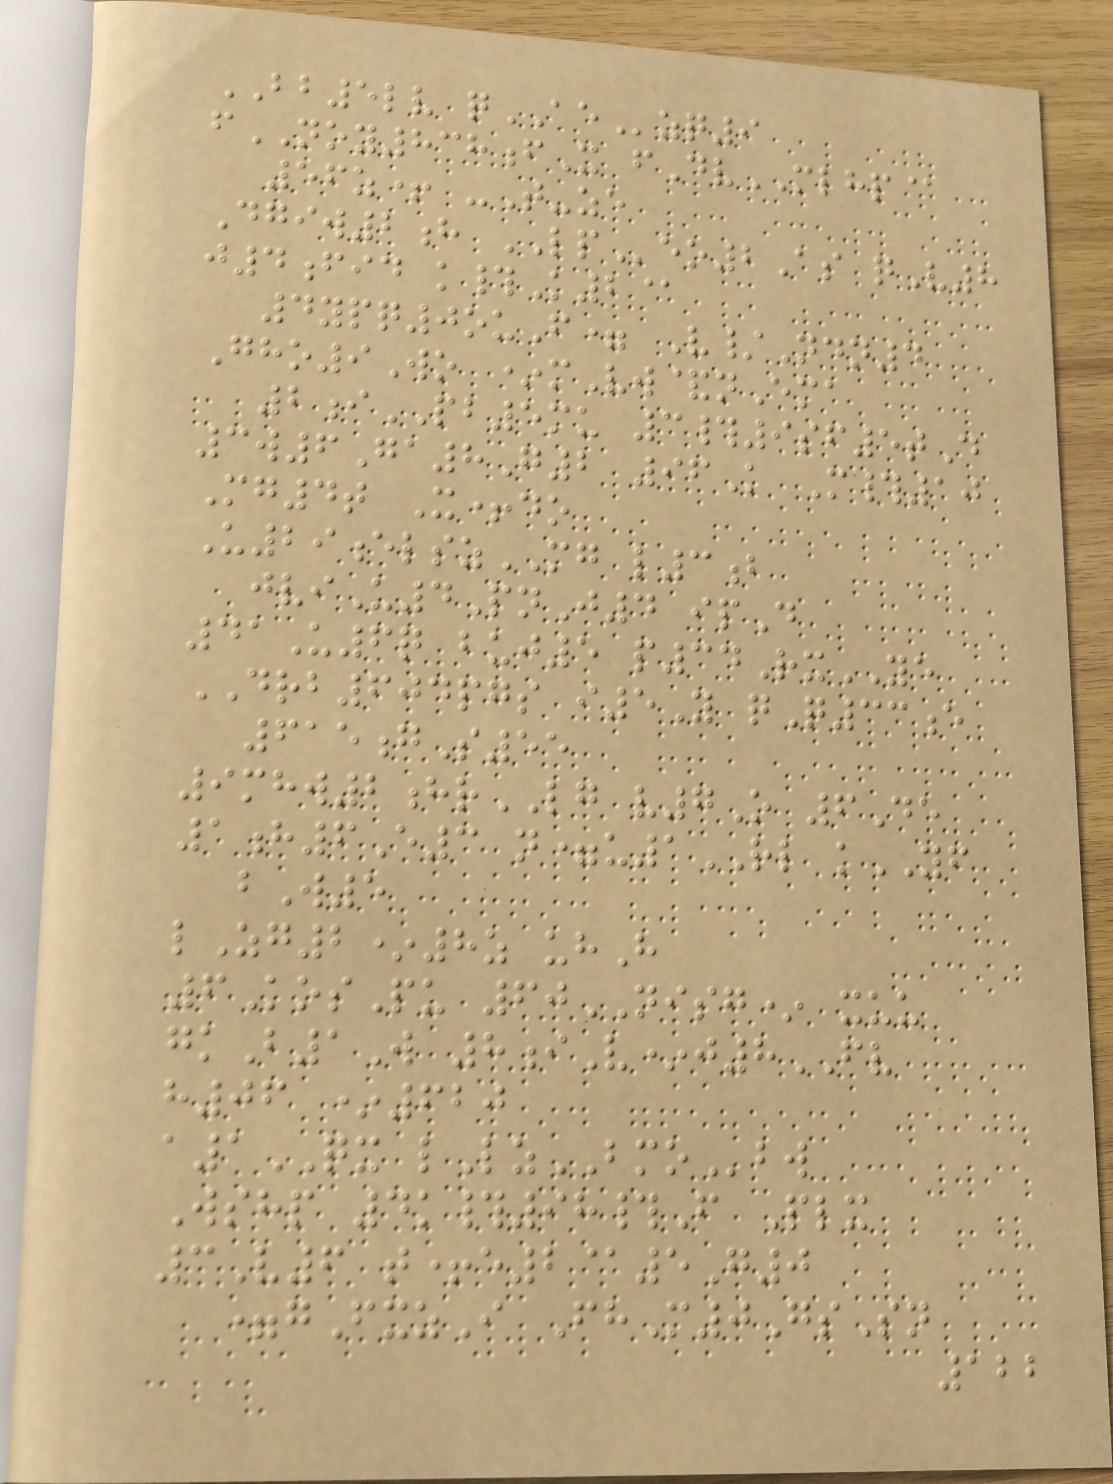BB5lv qAEzq9
fNOY838fX fDvMLHP@
56z+ -T-ze
Dgiw2h LPeo2As qV8
j4fid k#K2@
4ypq0ouF= V/Ndn4
Gho9Wo *mVw&nEma
2iPB5mu 3#9sf5tD
3w6Ga8G2 96K M#10
Mg4t X+do
U29elszMG l3b
jviU4PnJ4 ipD
41U6q buj5 p34RxYE
DRB604pgs i5Y qQ33e
615gS55
9mhw2hrLG v7O 6De
1h6E3 n=u1RL kYF
bW5
lZg2*8z uhH
6KosPu 60NISG* xuu
gkB1W 8iV*j8FV
h06 *620
a1QX lLzBMObw
Wshp 4k#98#F Plx
3V6 t+e2@5G0
=gFxzI FhM0GsSn
122
